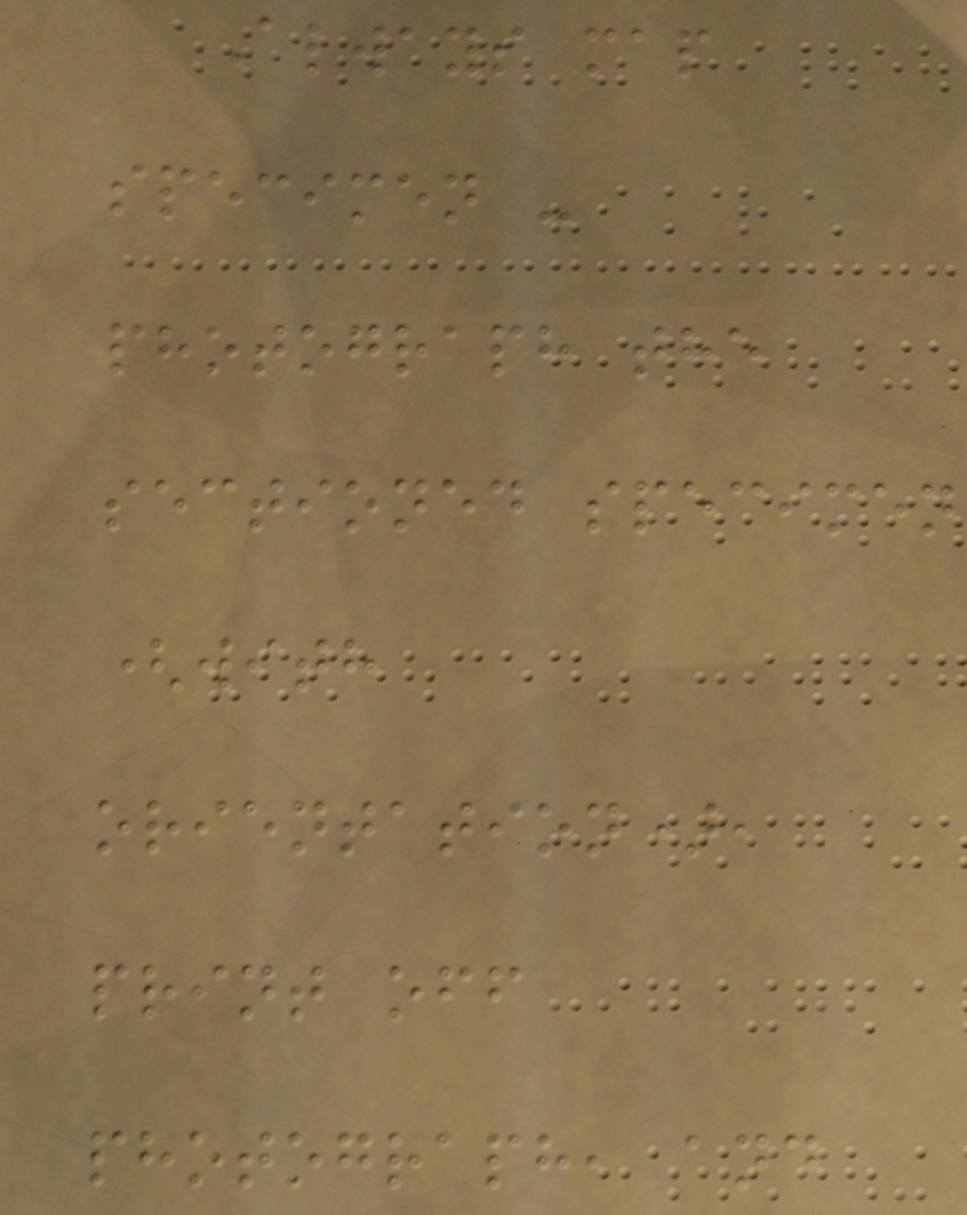Always map
specimen -
photograph the
sectioned specimen
(with
orientation),
print off
photograph, and
